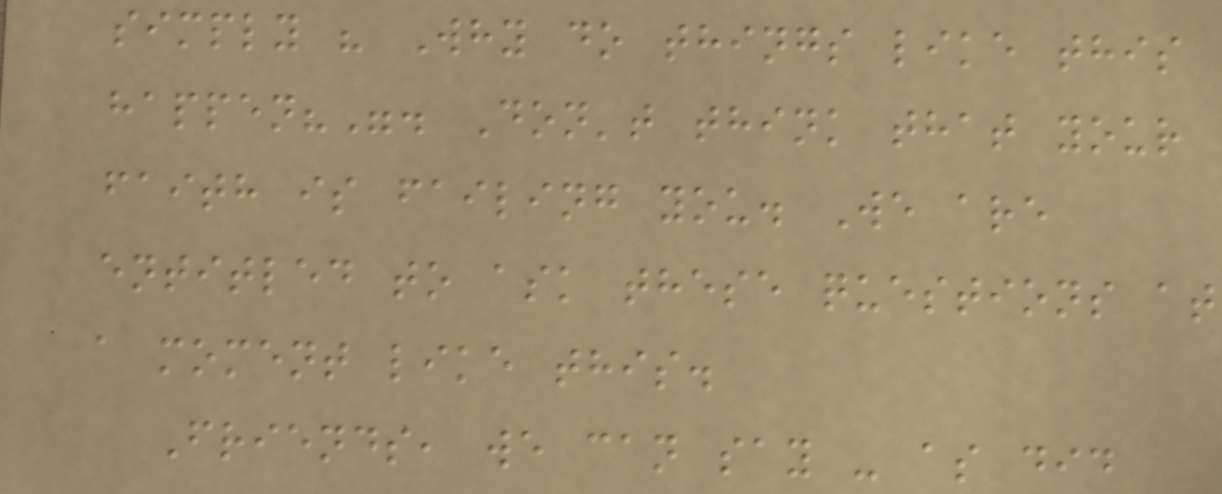simply " Why do things like this
happen?". Don't think that your
faith is failing you. We are
entitled to ask these questions at
a moment like this.
Friends, we can say - as did
